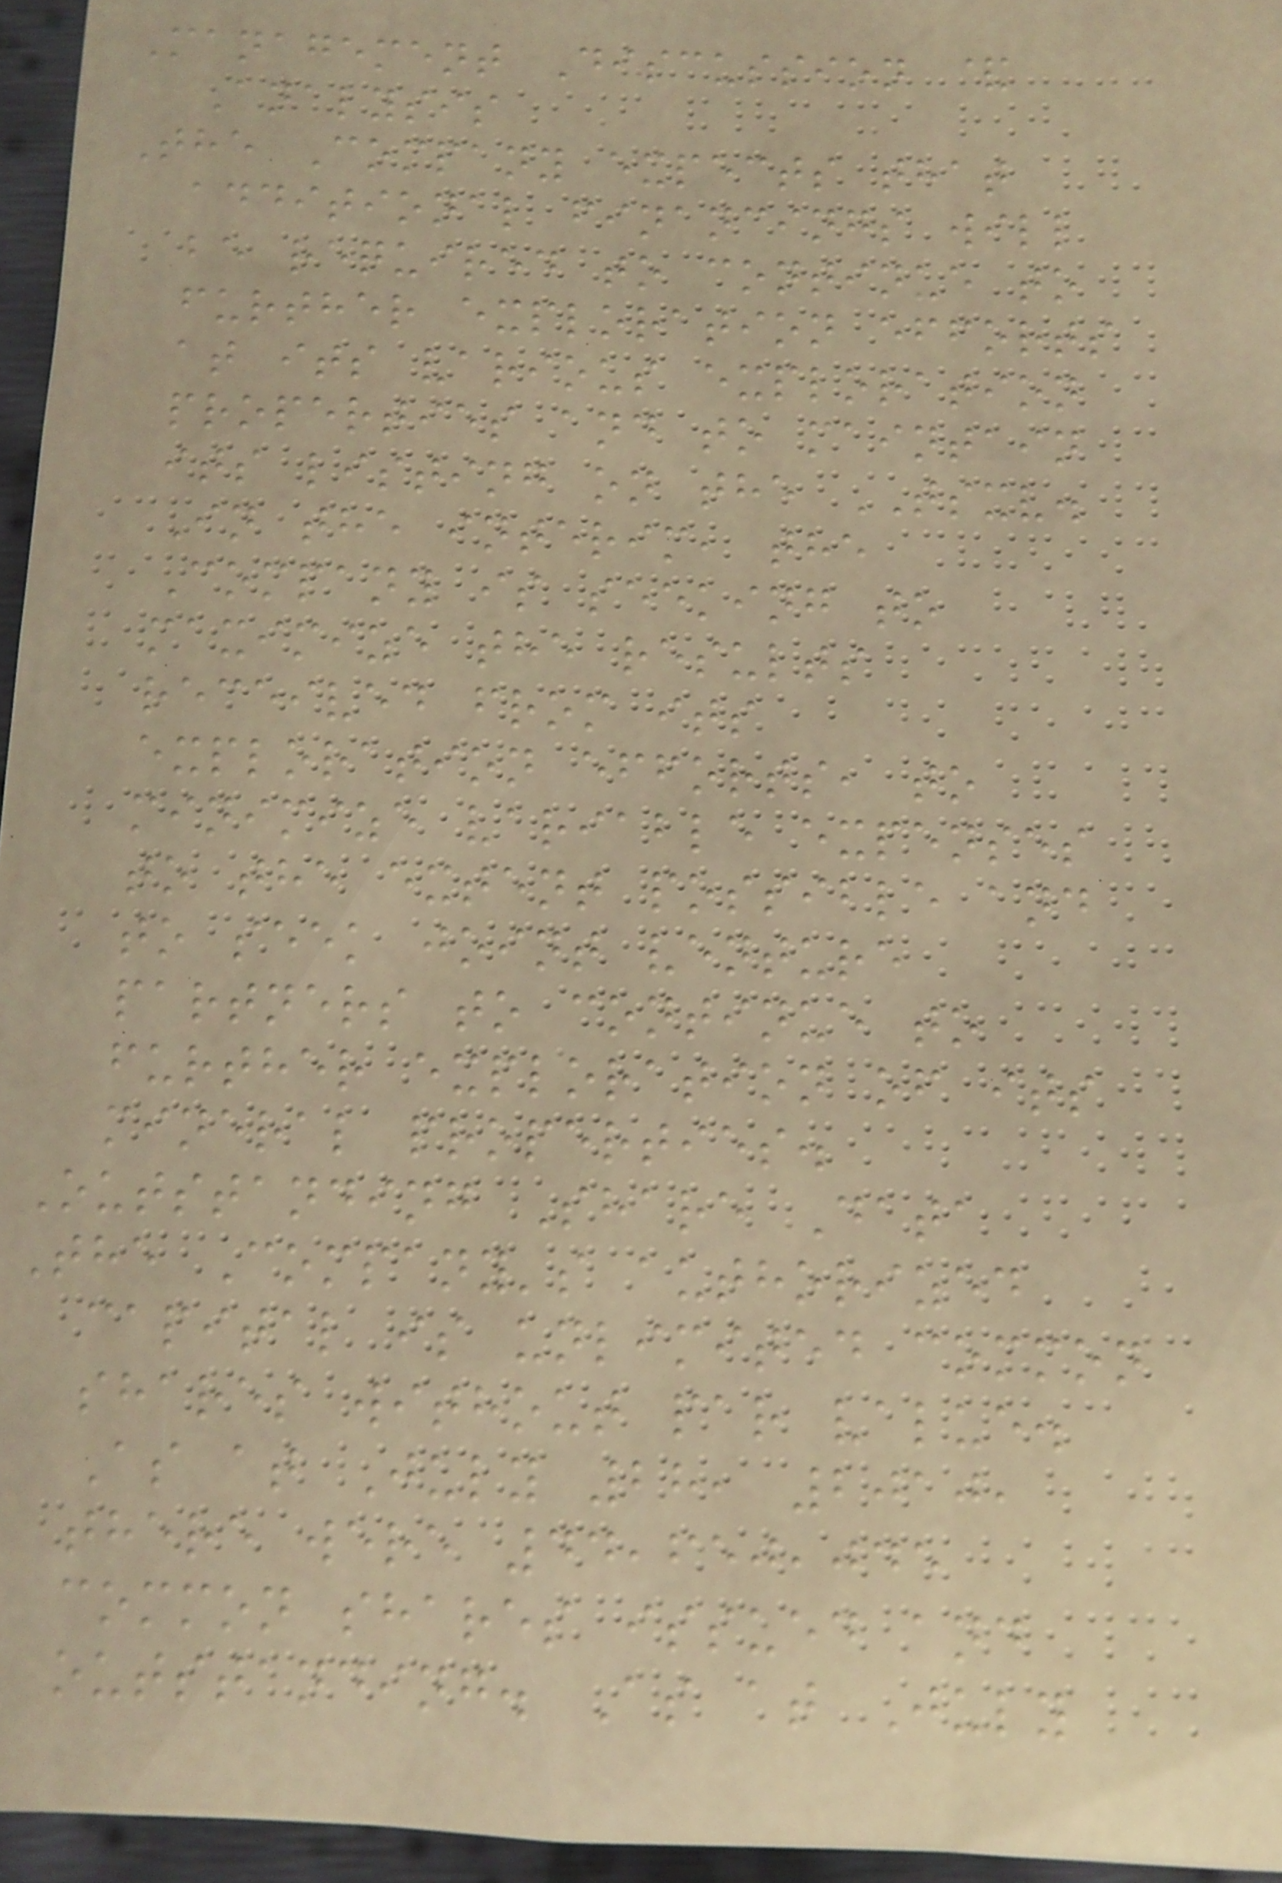Management Discussion &
Analysis
The Company expects that
additional financings will
be required to continue to
further exploration efforts
at its various exploration
properties and to maintain
its listing on the TSXV.
In the interim, the
Company is seeking to
maximize the results
received from its
exploration efforts, to
minimize variable expenses
to the extent possible and
to seek joint venture
partners to continue to
further exploration of its
mineral properties.
Outstanding Share Data
The Company's authorized
capital is unlimited common
shares without par value.
As at July 28, 2010,
there were 44,650,045
common shares issued and
outstanding. As at July
